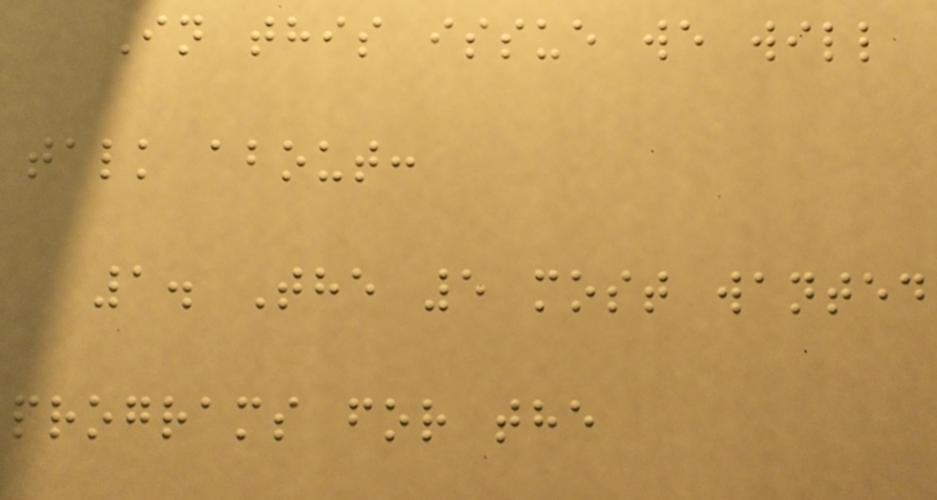In this issue we will
talk about:
1. The 5 most wanted
programs for the
